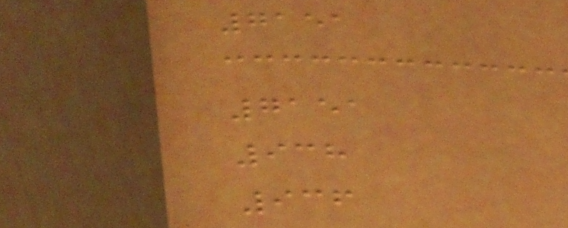7151
7151
938
936
